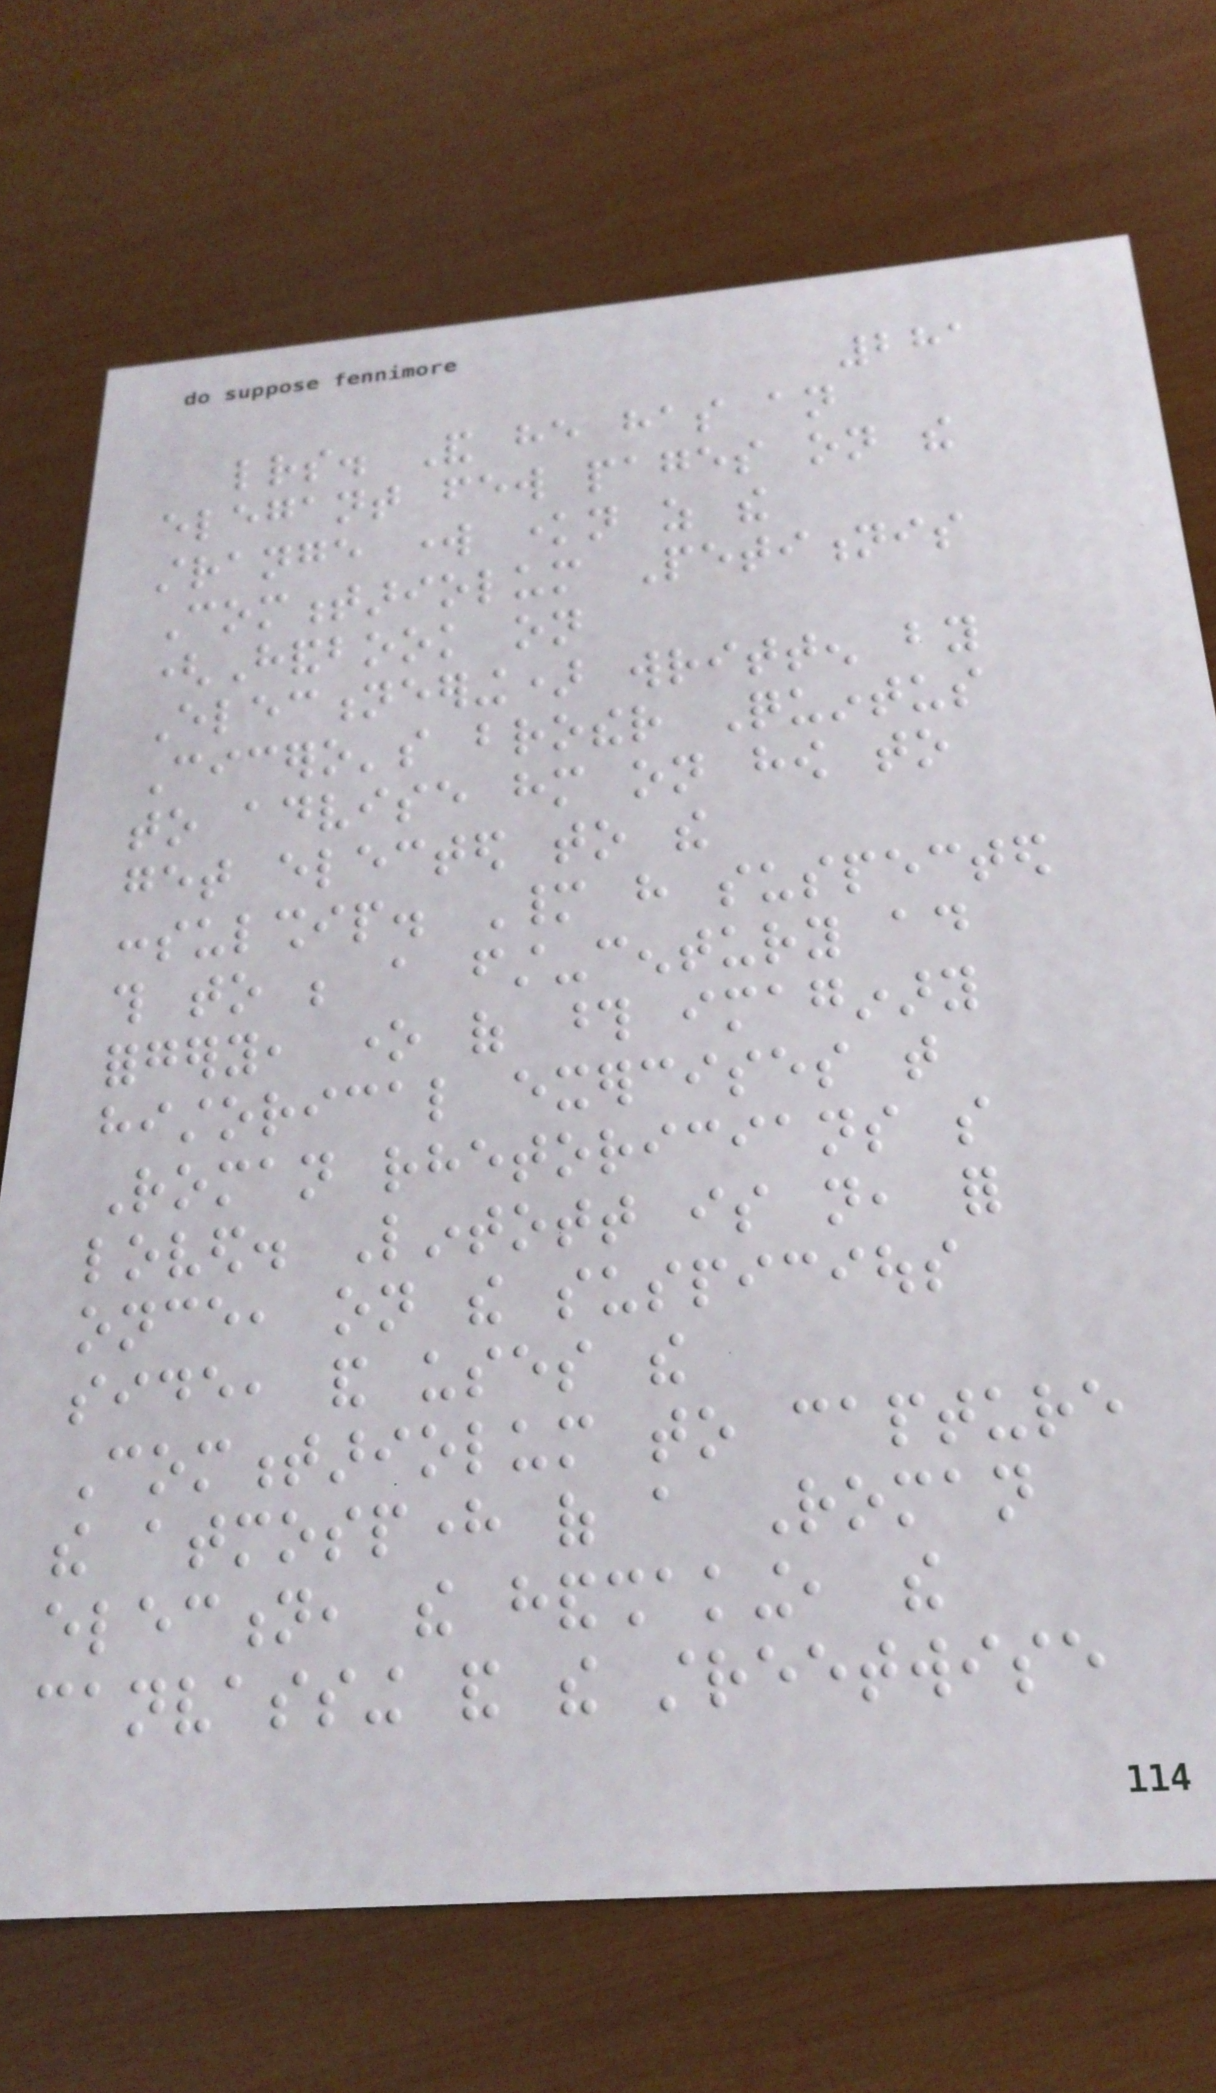281
letters. And he has an
elegant few pages on the
strange work known as the
Commentariolum Petitionis
(Handbook on
Electioneering) written by
Cicero's brother Quintus
to advise him on how to
get elected to the
consulship. Many have suspected
this to be a first-century ad
forgery, one of those imaginary
historical exercises that
Roman rhetoricians so
loved. Lintott is not, for
once, on the suspicious
side, and uses the
Commentariolum to capture
the atmosphere of a Roman
election, the handshaking, the
canvassing and the streetwise
